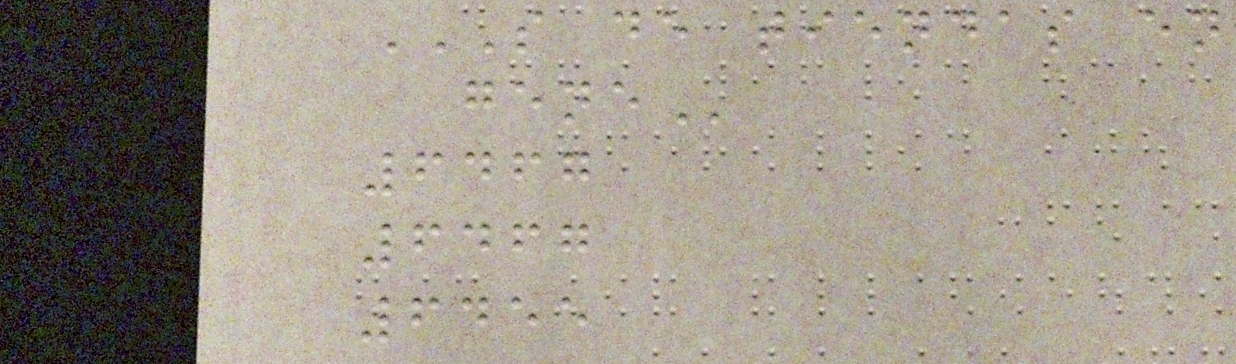S DE TIENDAS EN
GENE
6467
6467
6455
